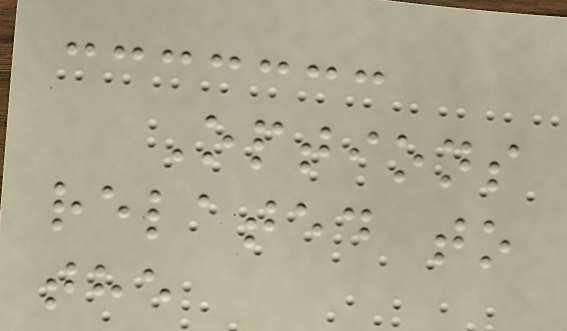Options
related to
the
